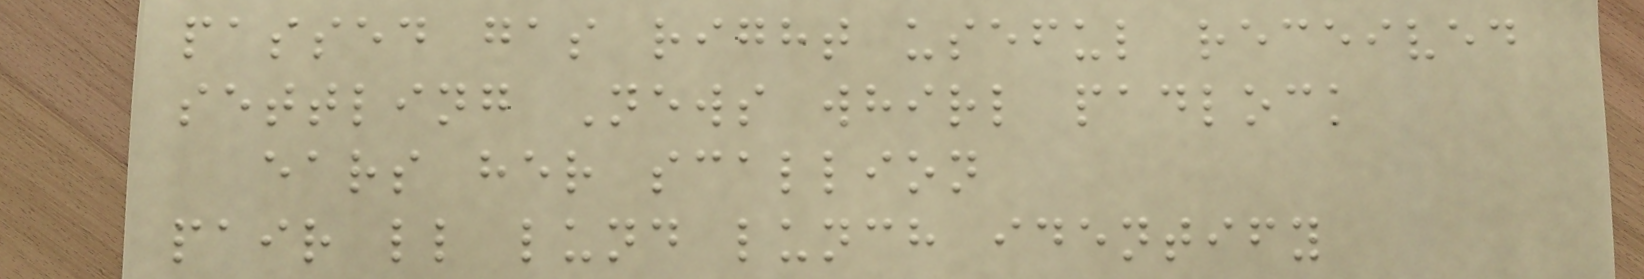passed gas right useful received
settling News whirl padlock
ears her scallion
pair ll lund lunch identify
